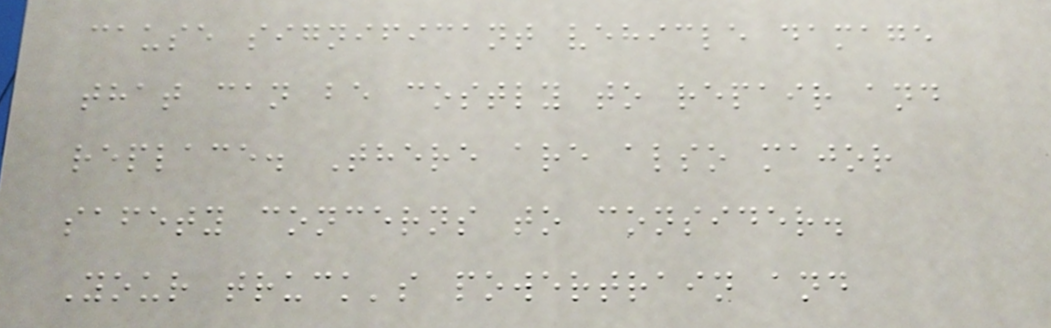cause significant vehicle damage
that can be costly to repair and
replace. There are also major
safety concerns to consider.
Your truck's powertrain and
